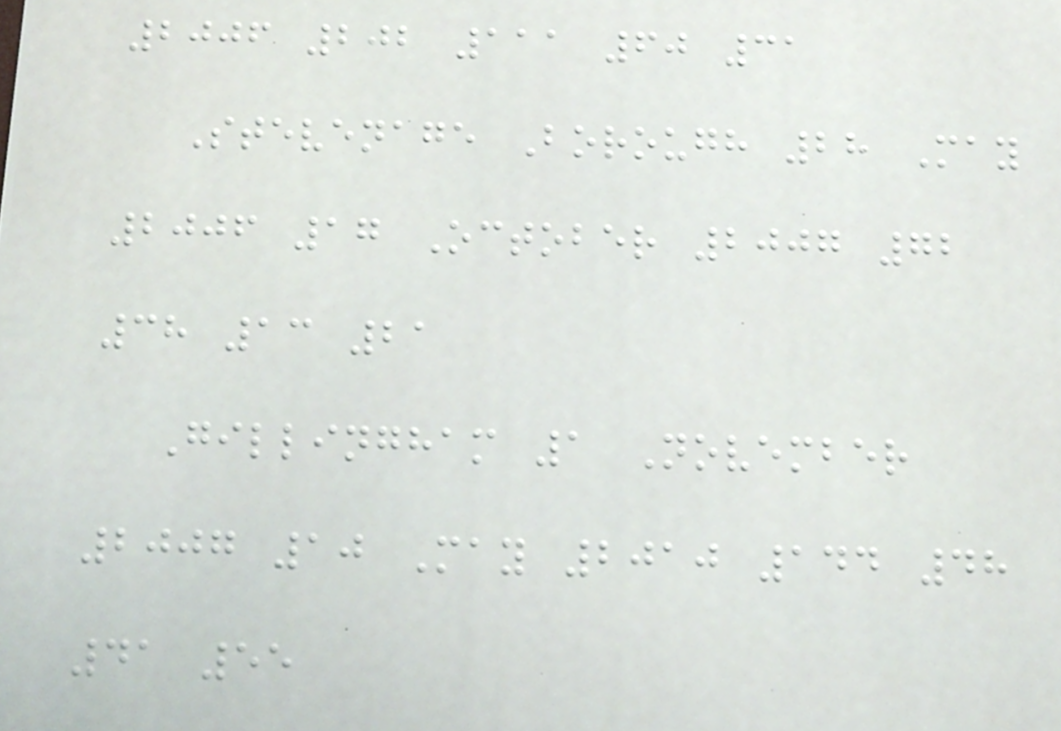2006 202 111 60 31
Stevenage Borough 28 May
2006 17 October 2007 72
38 13 21
Gillingham 1 November
2007 10 May 2010 144 48
41 55
